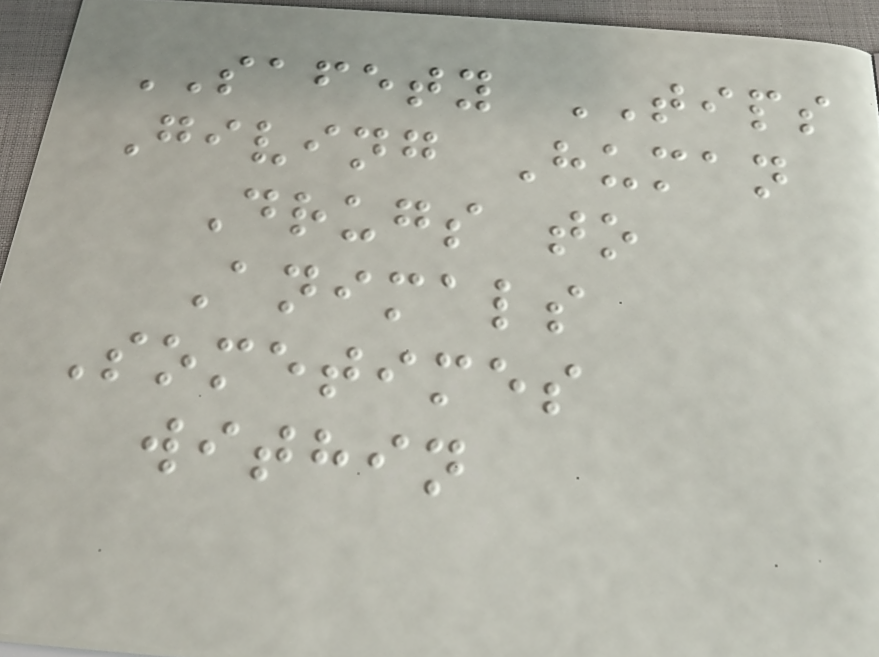SAFETY TIPS
Giving Human
Drugs to
Animals
Sometimes
within
